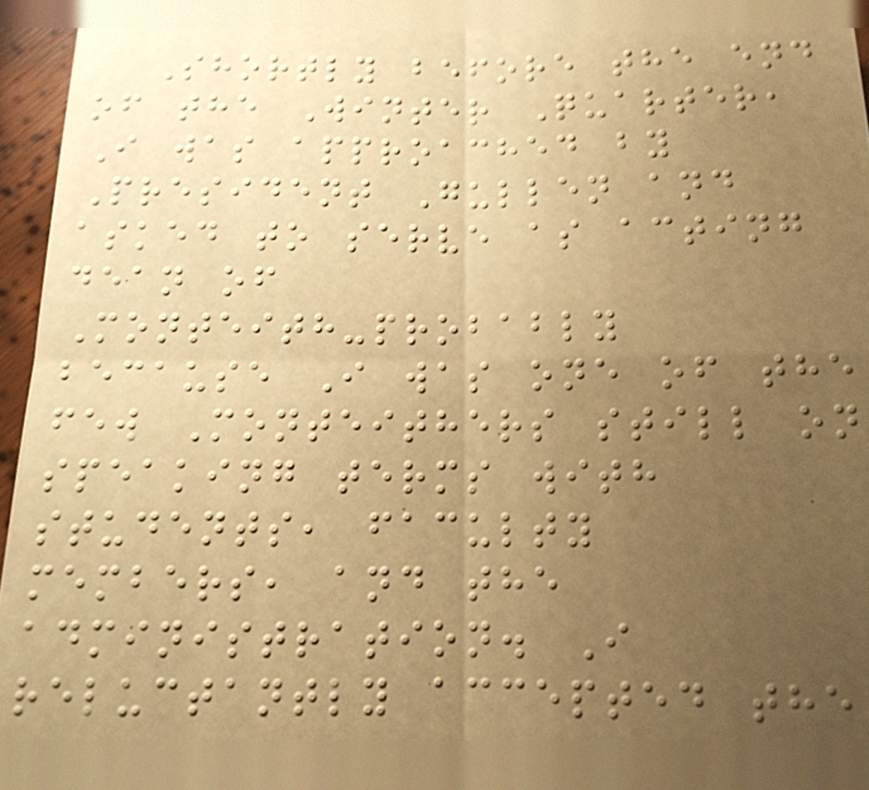Shortly before the end
of the Winter Quarter,
I was approached by
President Gullen and
asked to serve as acting
dean of
Monteith-probably
because I was one of the
few Monteithers still on
speaking terms with
students, faculty
members, and the
administration. I
reluctantly accepted the
